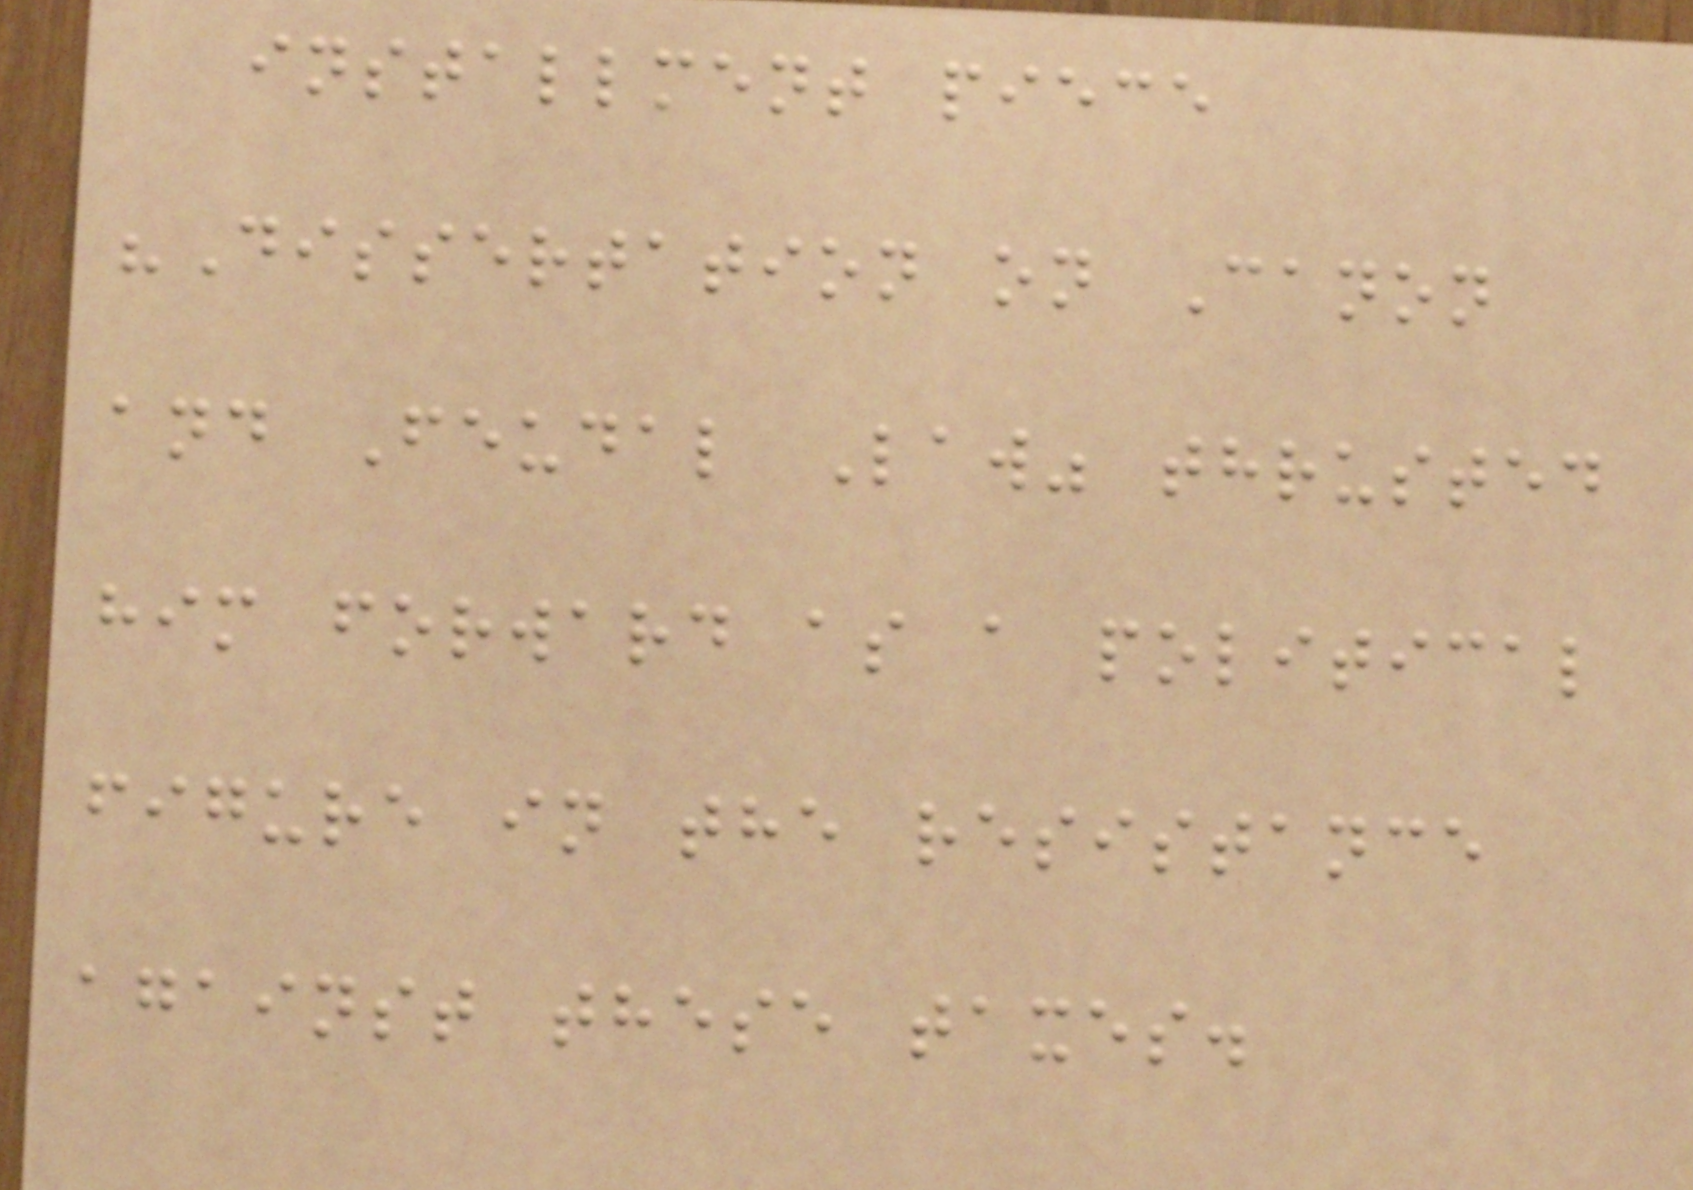installment piece
"Dissertation on Canon
and Feudal Law" thrusted
him forward as a political
figure in the resistance
against these taxes.
